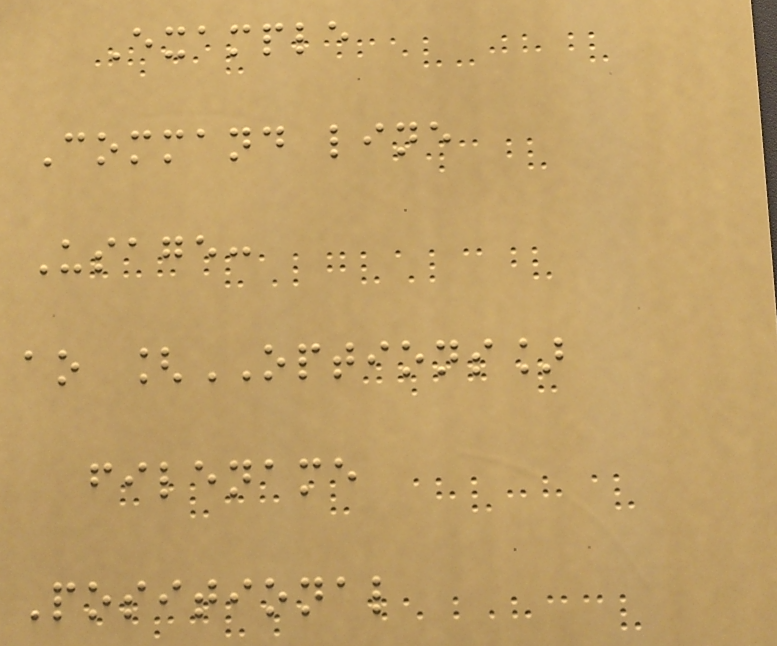Example
Command line
Usage:
ao [OPTIONS]
filename
Positional
